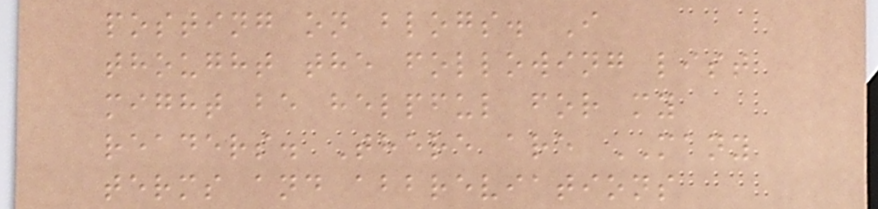posting on blogs. I
thought the following list
might be helpful for my
readers. There are MANY
terms and abbreviations
